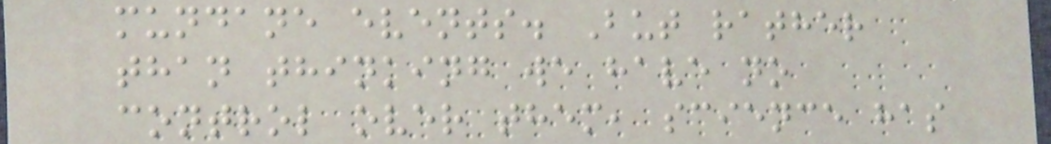mundane events. But rather
than thinking we have no
control over them, science has
